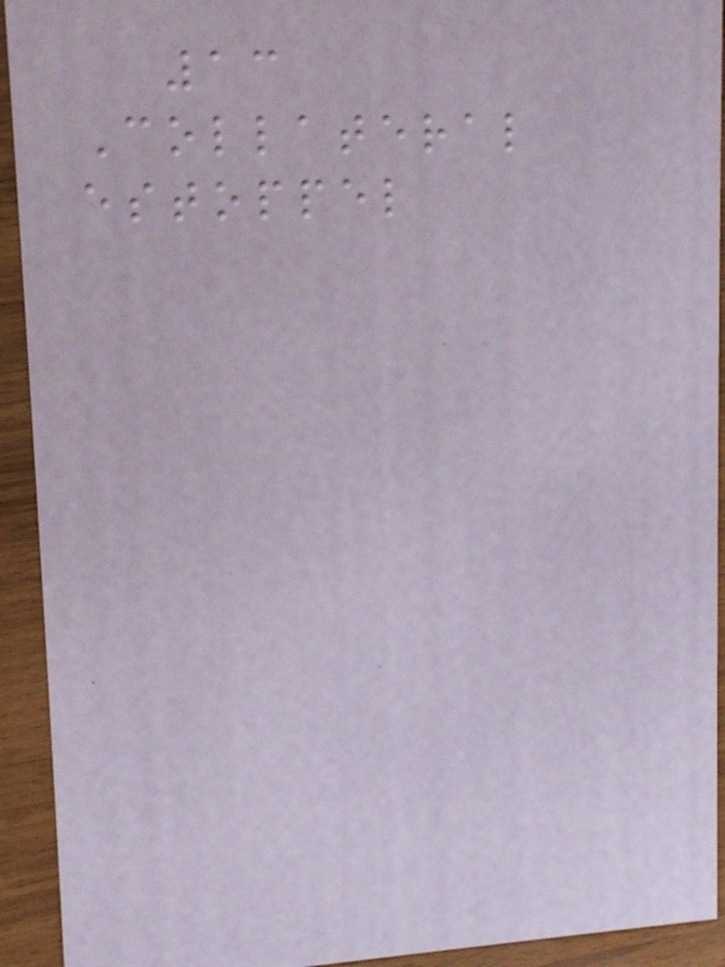13
Collateral
estoppel
